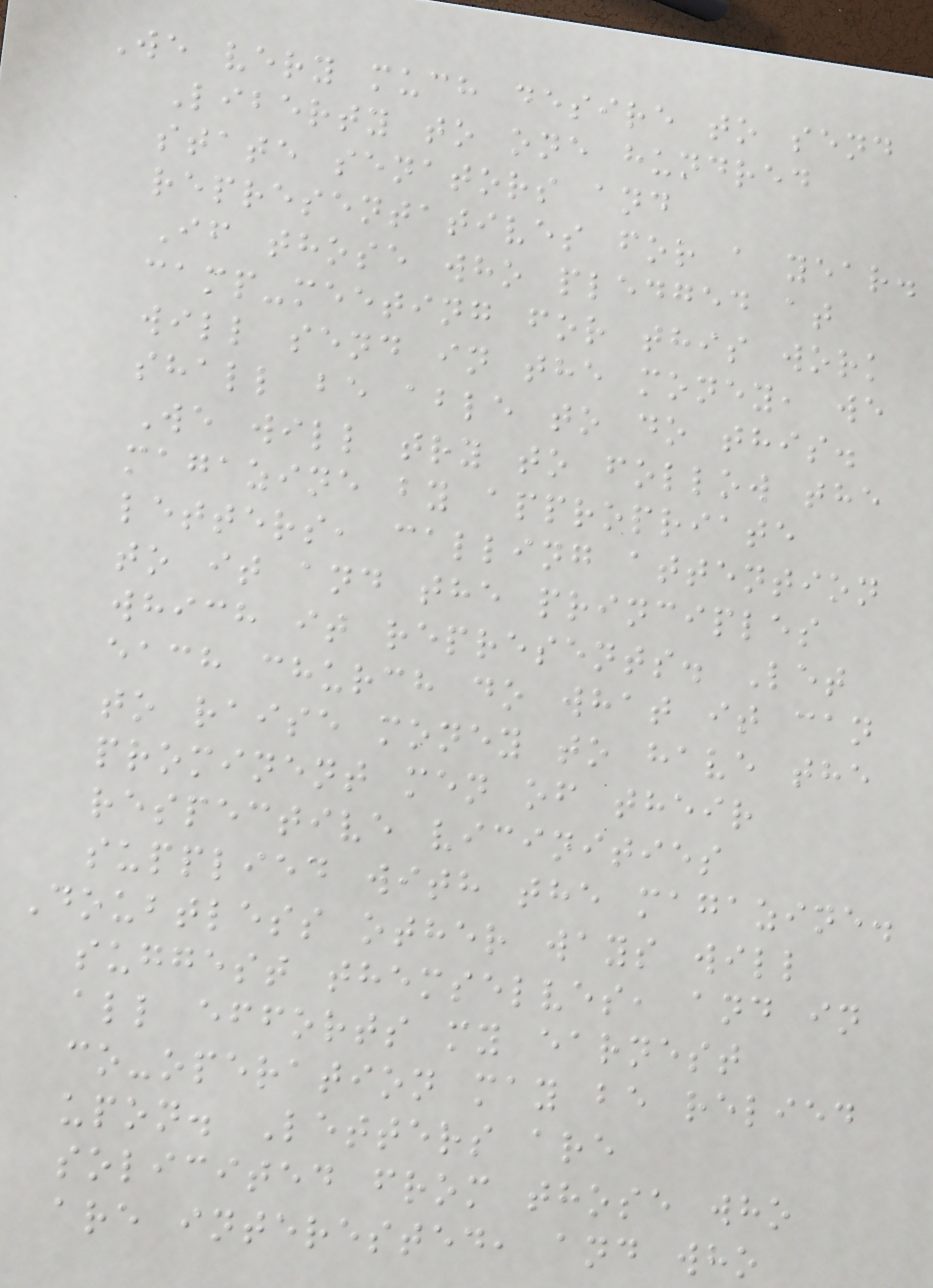We very much desire to send
Liberty to one hundred
state senators and
representatives for a year.
If those who pledged at
camp-meeting for this work
will send in the money, we
shall be able to do this.
We will try to follow the
magazine by appropriate
letters, calling attention
to it and the principles
which it represents. Let
each church do what it can
to raise money to have the
prominent men of their
respective vicinities
supplied with the magazine.
Doubtless other ways will
suggest themselves, and in
all efforts my earnest
co-operation may be relied
upon. Letters are
solicited from those who
are interested, and who
